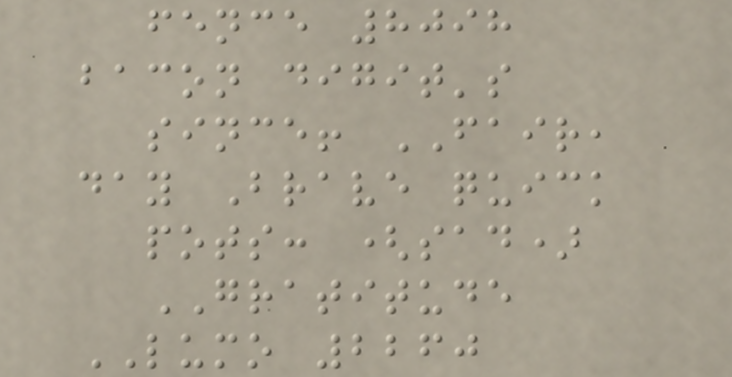fence 8098
bacon digit's
since! FAIR,
day Brave quick
pots: (sad)
GRATITUDE
LUMO 2260
